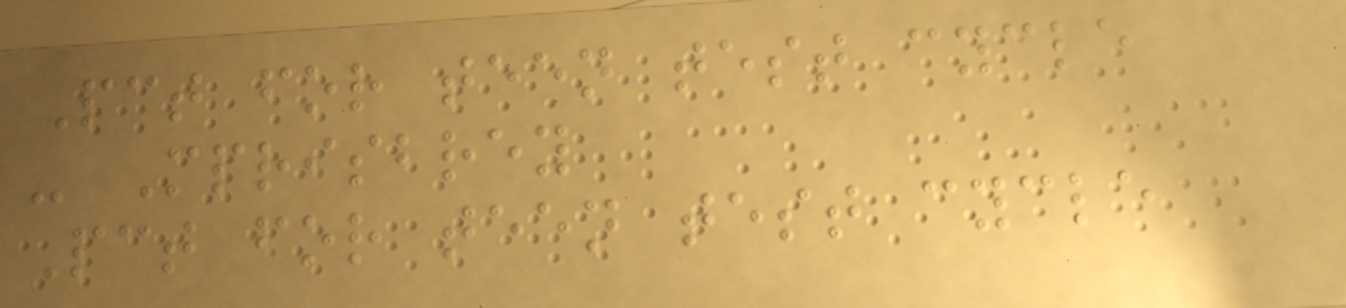Pct for teen test cycle
- Mprisbrey
Pct for teen test cycle
